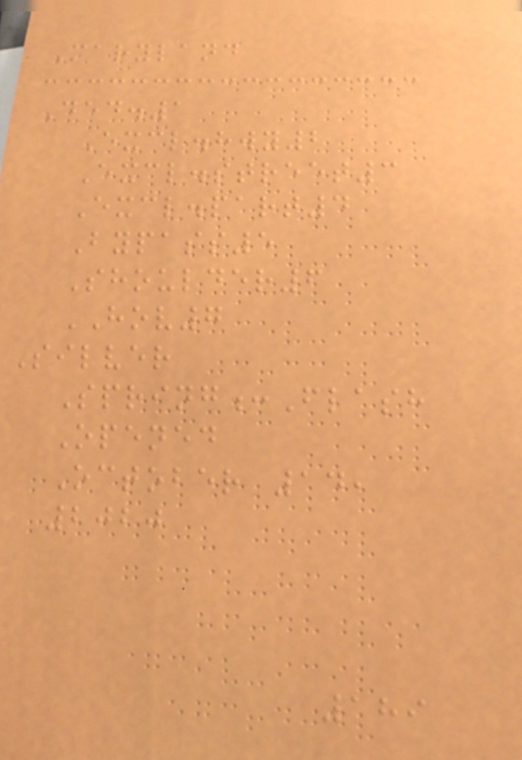Maryland
Ded.1
Excl.hwy2
Excl.street3
Excl.part4
Bypass5
Shoulder6
HOV7
Silver
Spring:Flash
Opened
October 14,
2020
189
